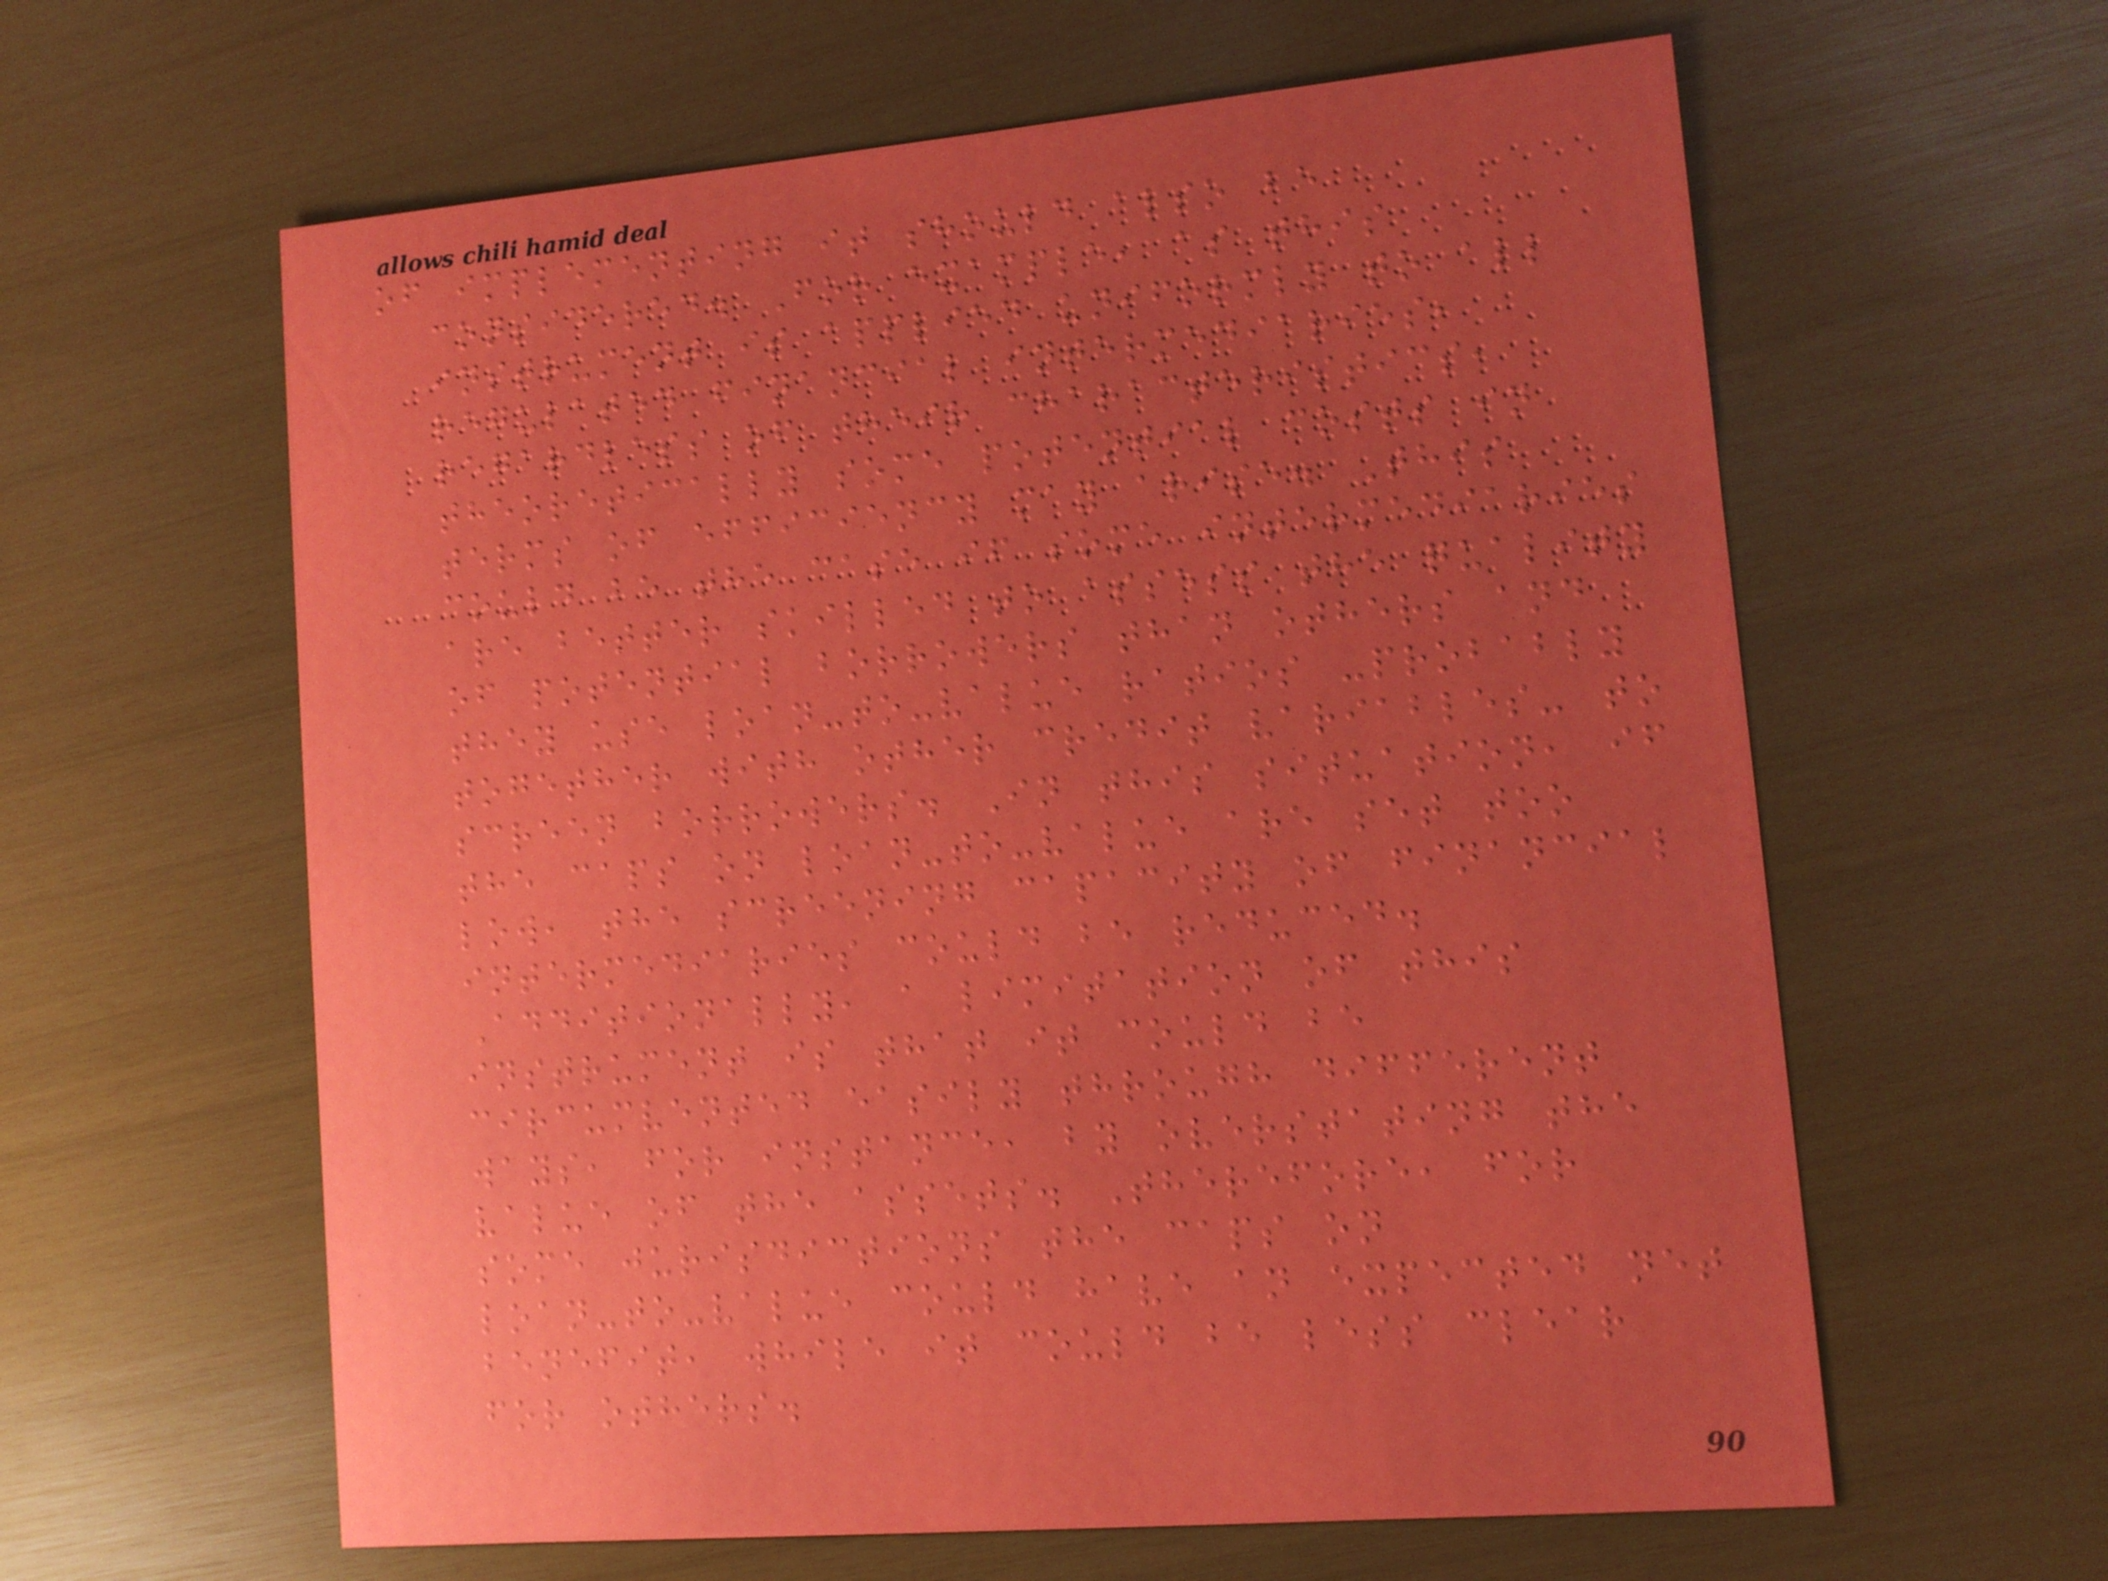of implementing it should also be
considered. For example, as this
instrument is applied uniformly to all
regulated financial intermediaries,
regardless of their characteristics,
theoretically some potential costs in
terms of efficiency may arise. This
could be the case if some intermediaries
are better skilled to assess the quality
of potential borrowers than others and
they use loan-to-value ratios -probably
together with other credit variables- to
screen borrowers. In this situation, if
the caps on loan-to-value are set too
low, the screening capacity of financial
intermediaries could be reduced.
Additionally, a limitation of this
instrument is that it could be
circumvented easily through different
ways, for instance, by overstating the
value of the assets. Therefore, for
some jurisdictions the caps on
loan-to-value could have an expected net
benefit, while it could be less clear
for others.
